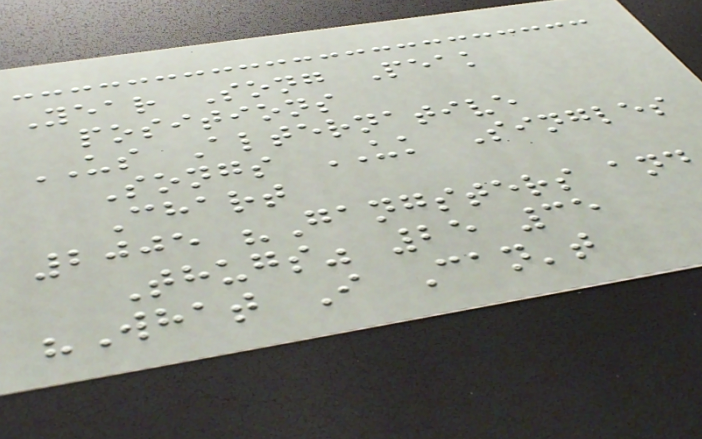Year Song Peak
positions
US Alternative
Songs UK Singles
Chart
2005 "Gangsters and
Thugs" 25 35
"What I Can't
